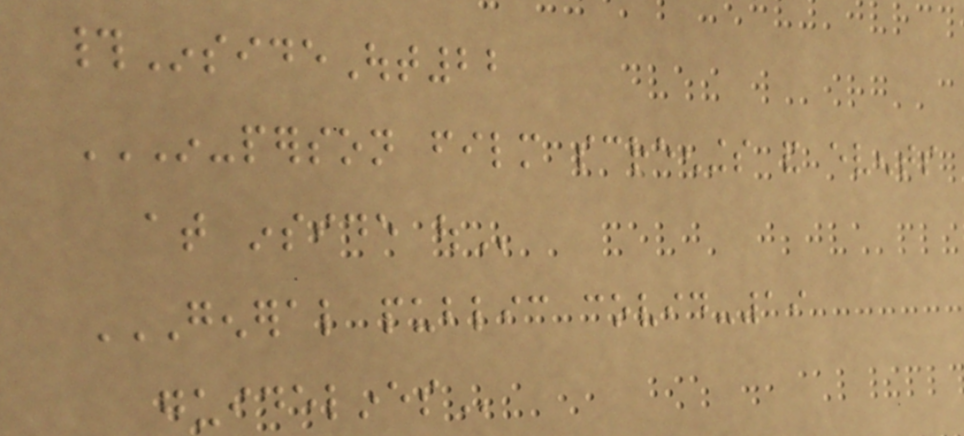#InsideOut22
IN-PERSON FILM SCREENINGS AND EVENTS
AT INSIDE OUT
GENERAL PUBLIC COVID-19
GUIDELINES
